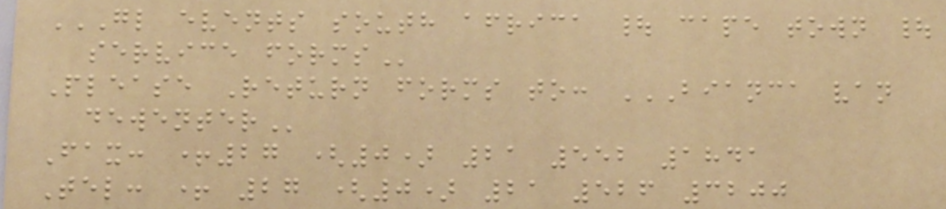GL EVENTS SOUTH AFRICA | CAPE TOWN |
SERVICE FORMS
Please Return forms to: BIANCA VAN
DEWENTER
Fax: +27 (0) 21 552 1841
Tel: + 27 (0) 21 526 3200
